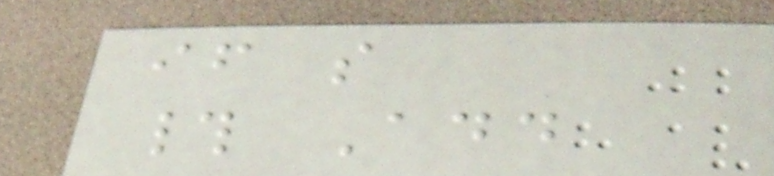if s
# Add
